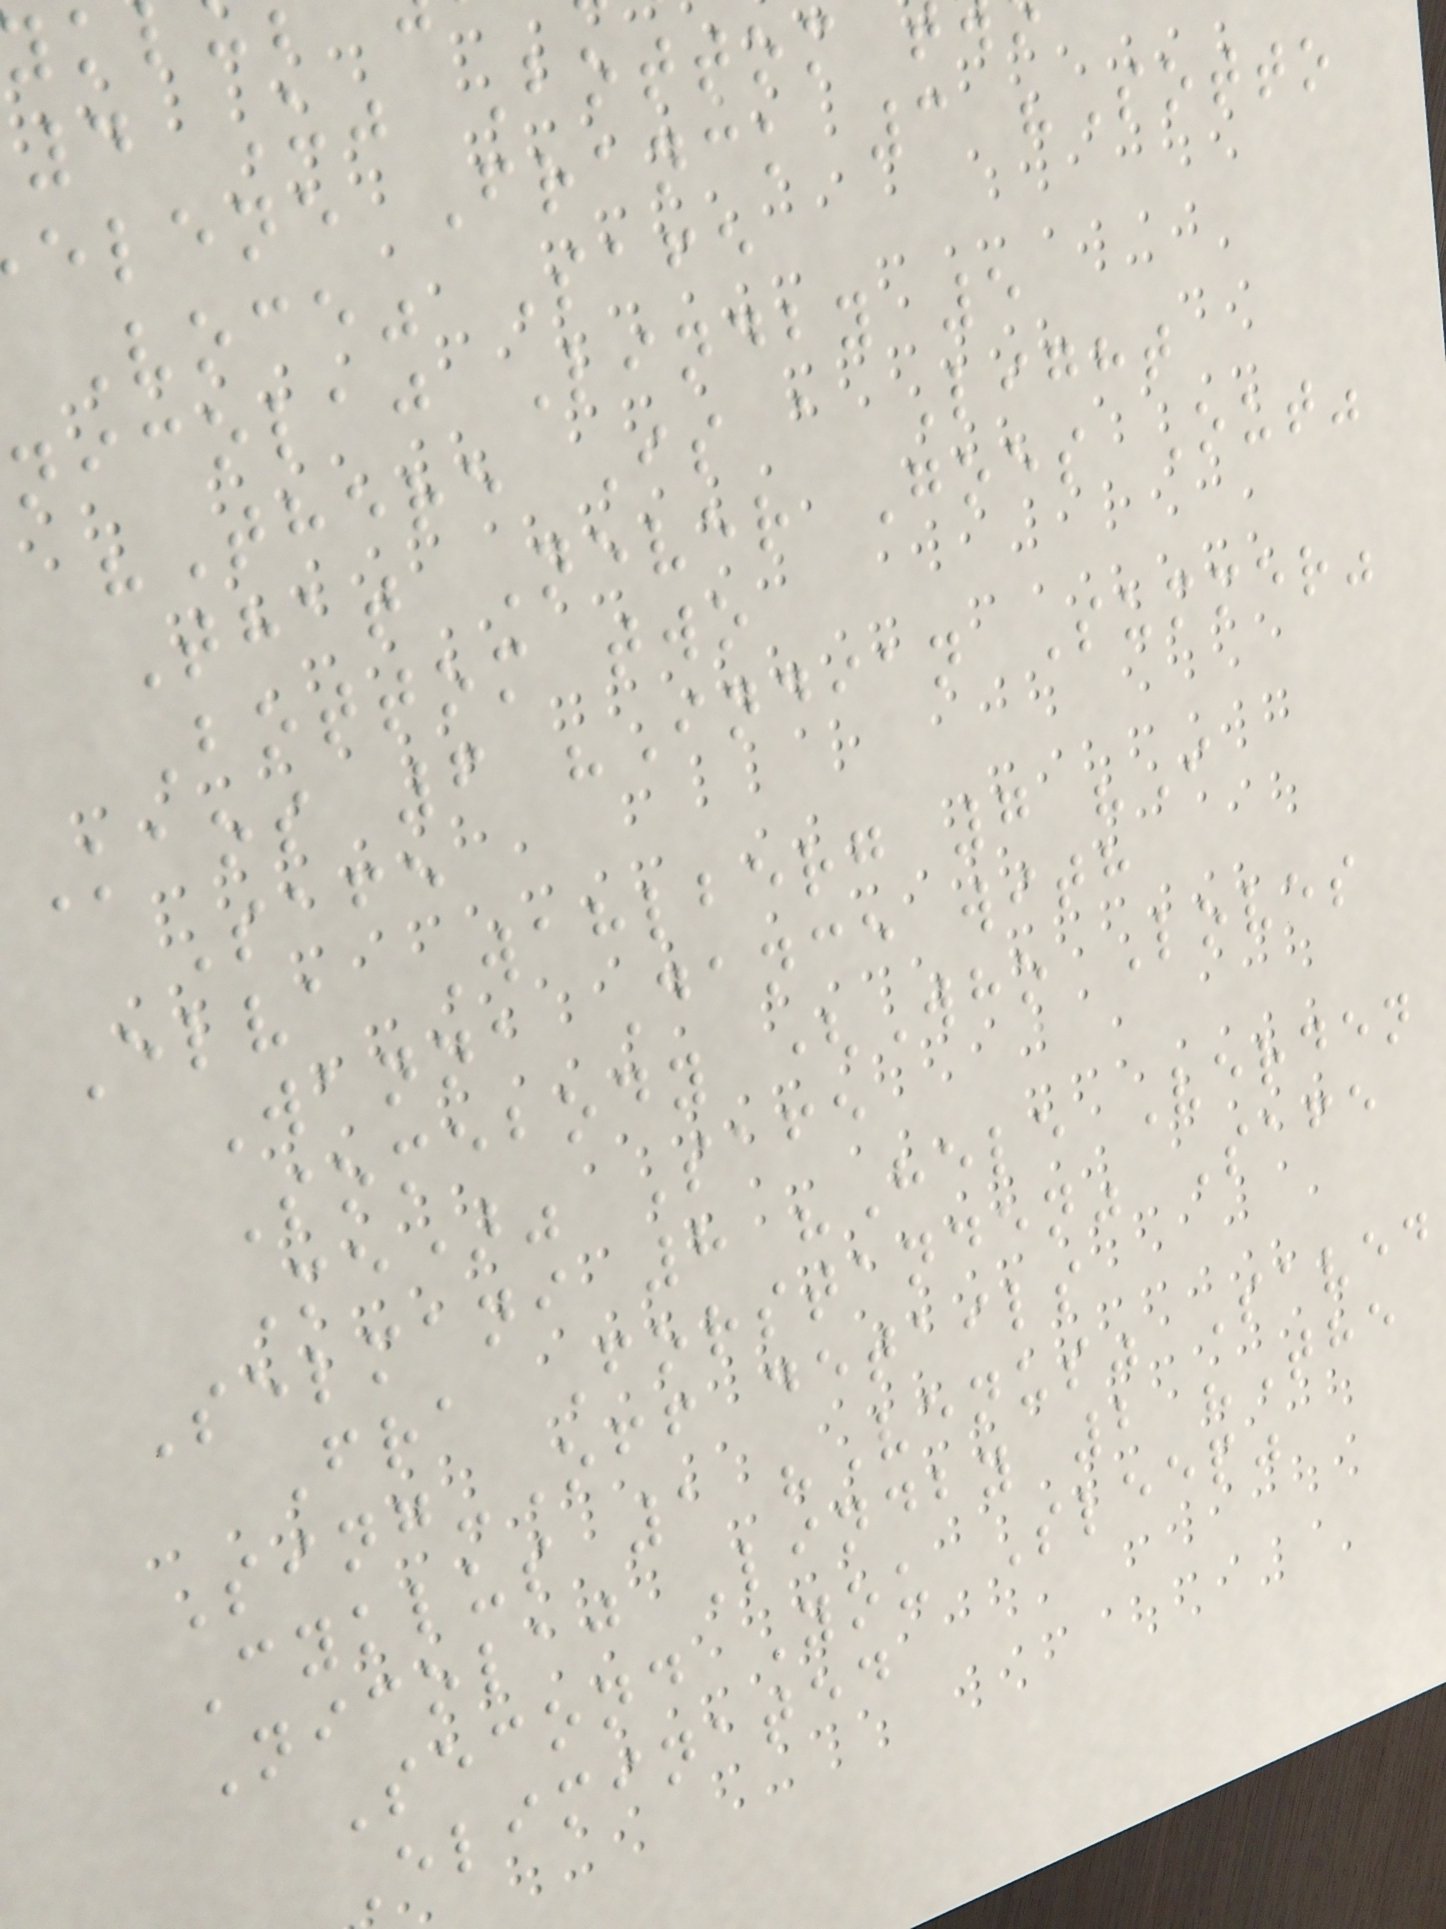4 U" Bottom t
elene Franck 3 "Sotto
Voce" Safe
nicolaj Lindby 5
"There Is a Light
That Never Goes Out"
Bottom two
Kaos 6 "Indian Summer"
Safe
Elva Wahlberg 7 "I
Wanna Dance with
Somebody (Who Loves
Me)" Safe
Selmani 8 "Hele Verden
Fra Forstanden" Safe
Sing-Off details
Cyklus 1 "Venus" Saved
Nicolaj Lindby 2 "The
Second You Sleep"
Eliminated
